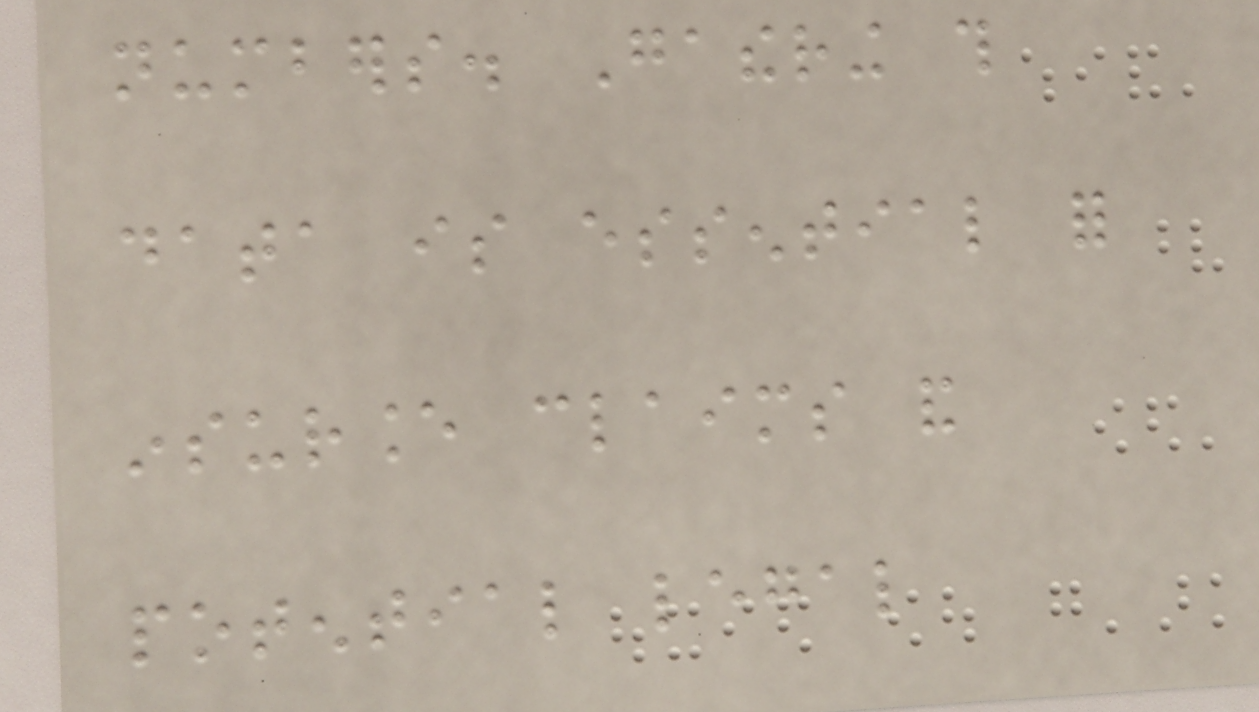numbers. Gathering this
data is essential for
insurance claims and
potential legal
